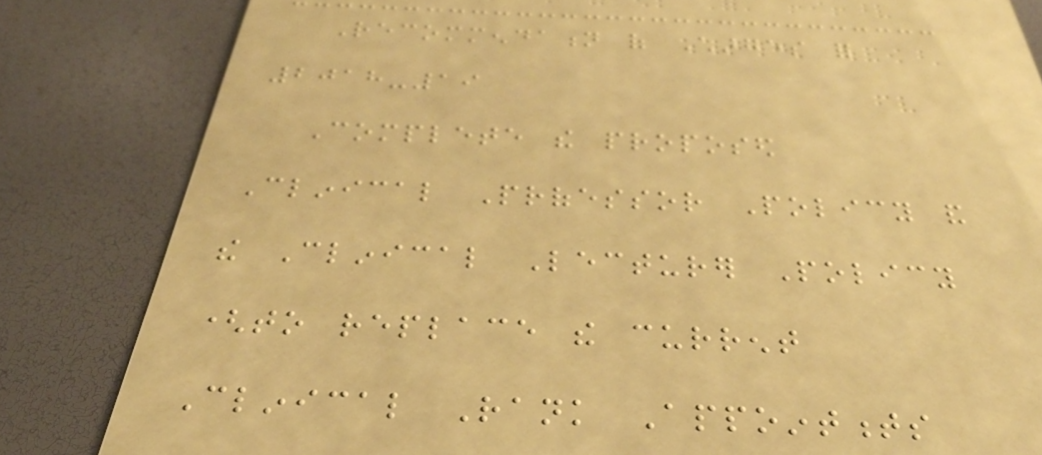Recommendation of Charges for
2018-19
Complete the proposed
Clinical Professor Policy and
the Clinical Lecturer Policy
(to replace the current
Clinical Rank Appointments
